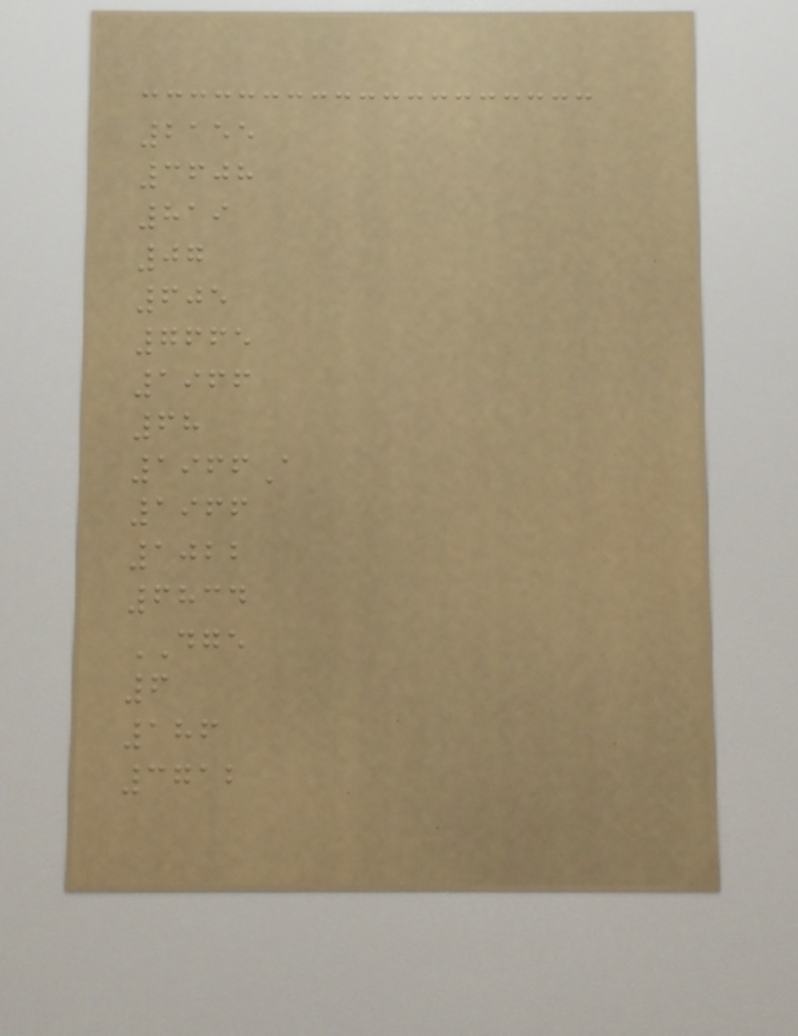2155
3608
819
07
605
7665
1966
68
1966A
1966
1022
6834
DGE
6
186
3712
